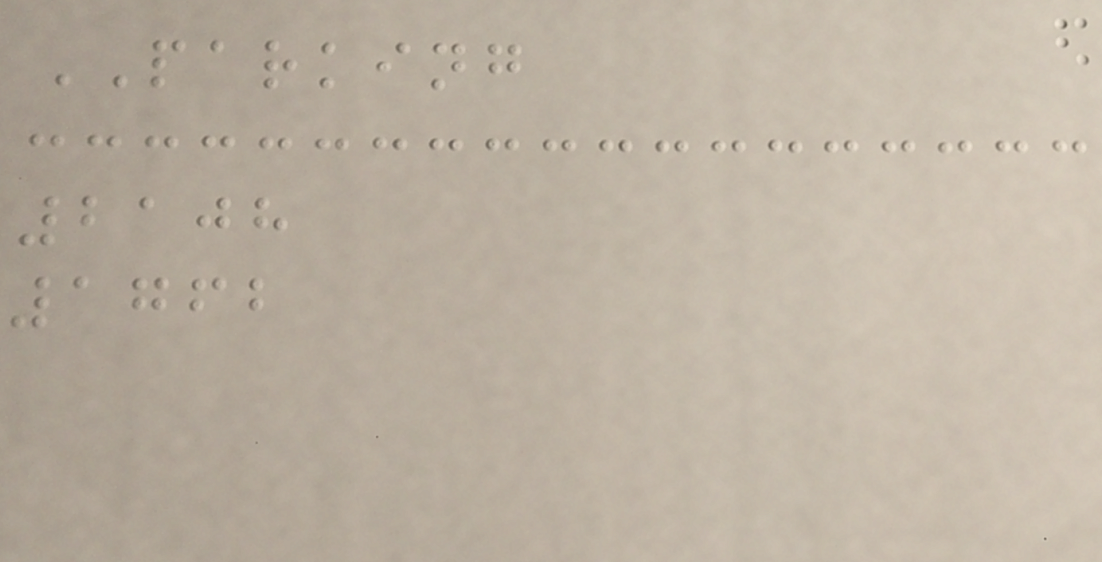PARKING
2108
1762
